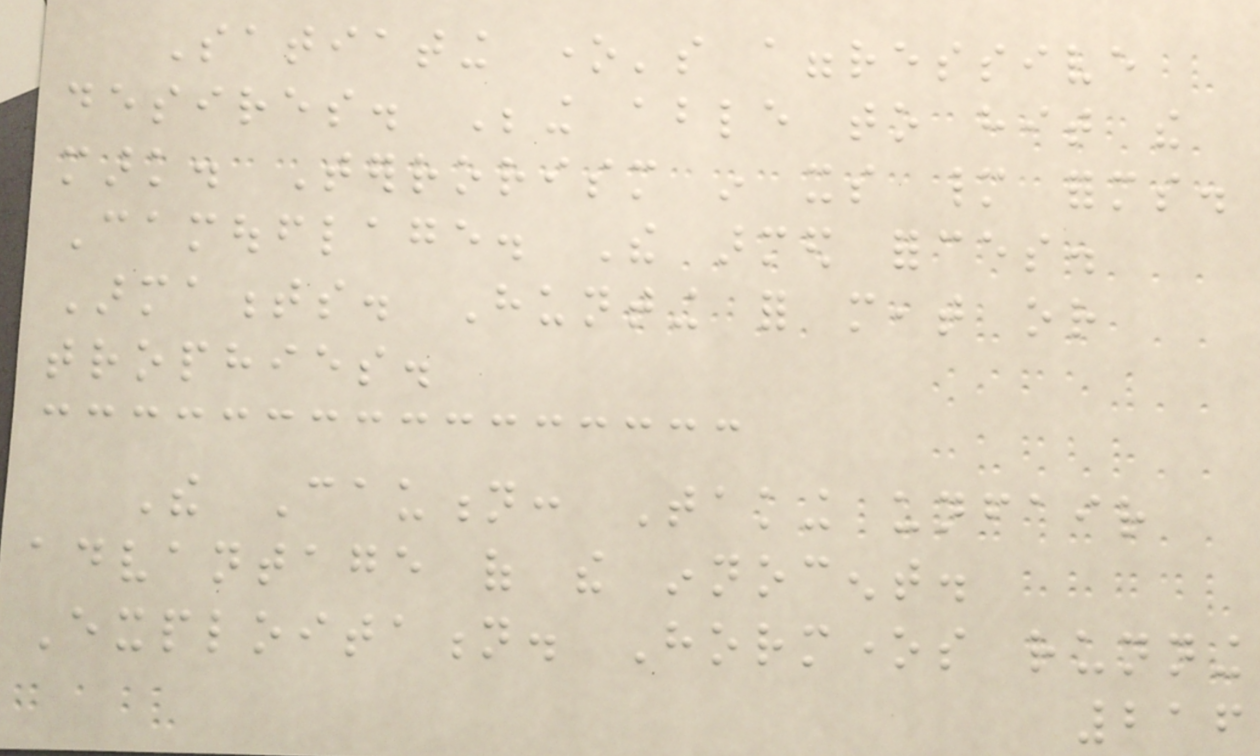Satiating one's aggressive
desires. Being able to hit the
mark. Terrorism in its many forms.
Camouflage. The armed forces.
Armaments. Hunting for meat or
trophies.
The Caution: Taking unfair
advantage of the innocent.
Exploitation. Hormones running
216
